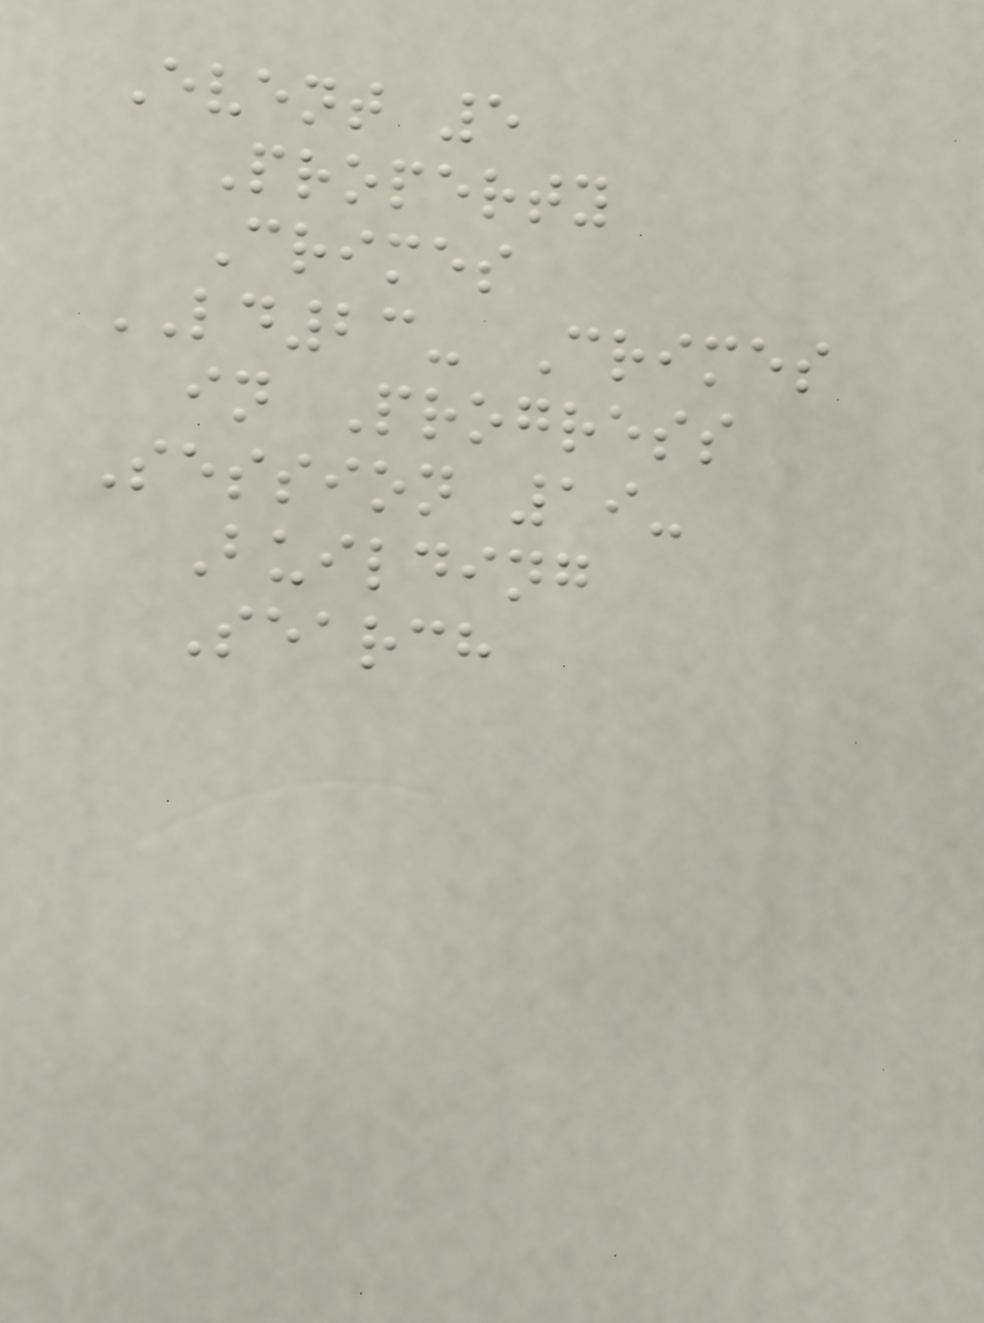Event 5
Property
Crimes
LD23- Crimes
in Progress
Session 19-
Building
Search
